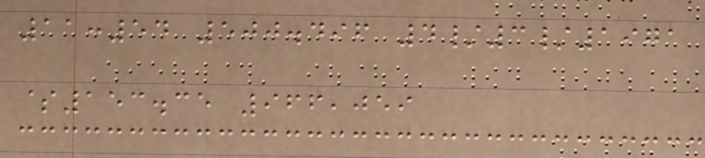11:54 500.496 4/3/1971
$153.35 966,059
